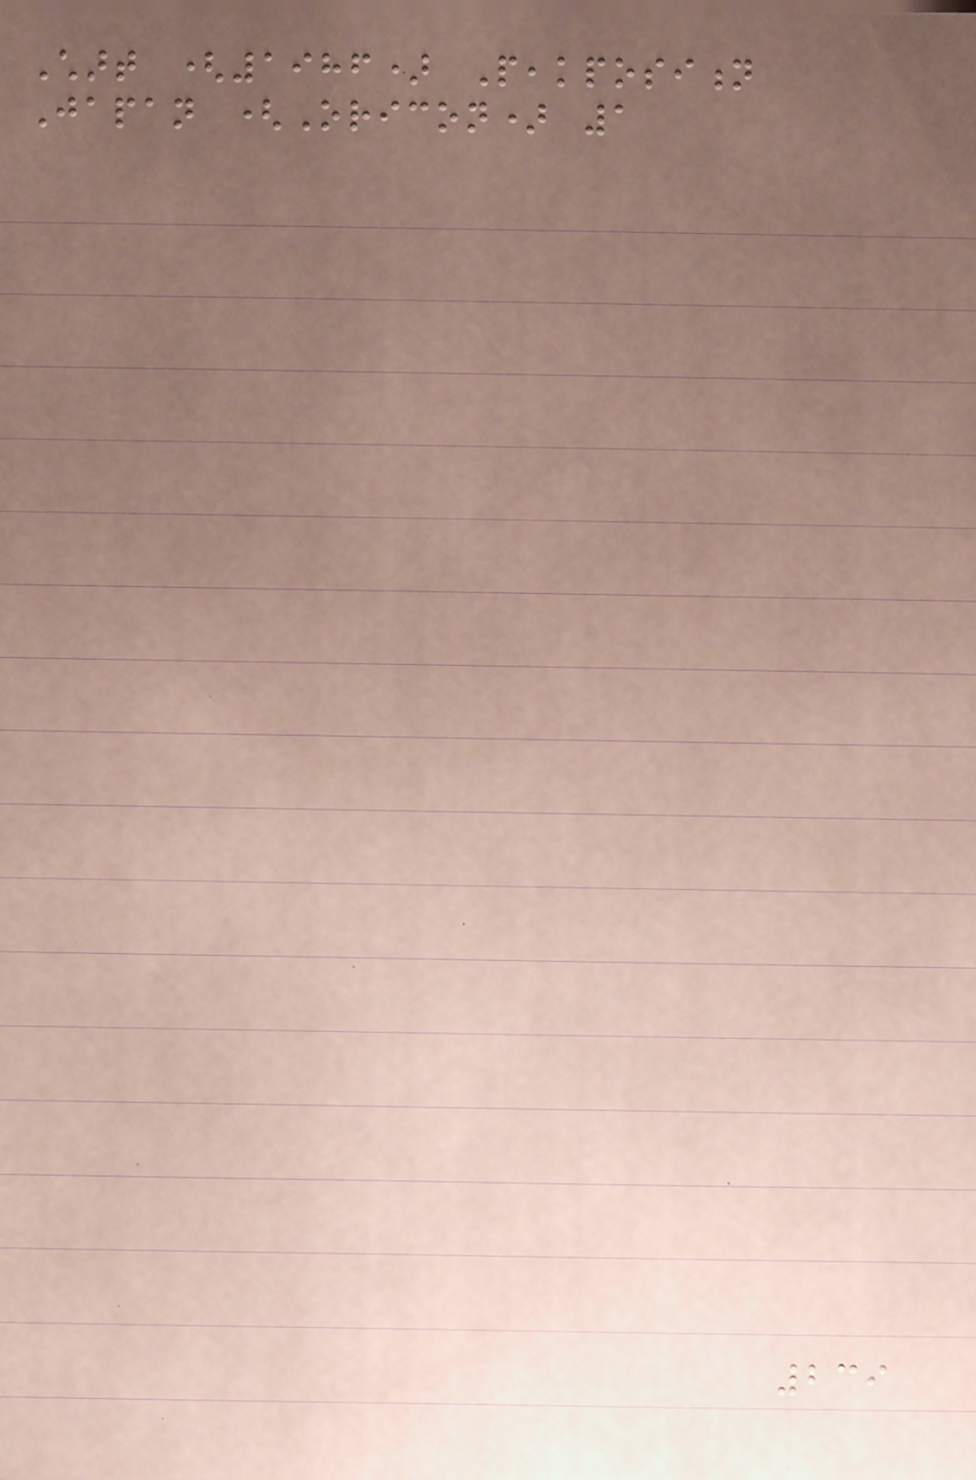Chart (1986) Peakposition
Japan (Oricon) 1
239
